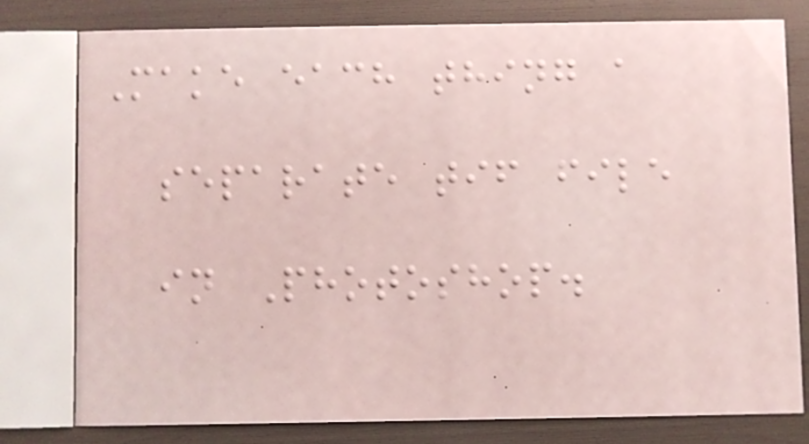Make each thing a
separate tif file
in Photoshop.
